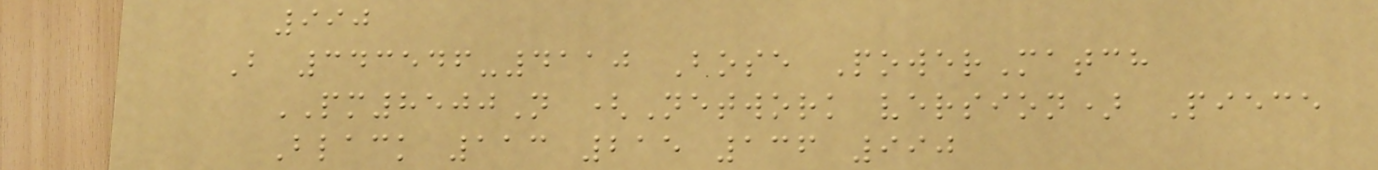990
B 343546-4110 Bose PowerMatch
PM8500N (Network version) Piece
Black 113 215 136 990
